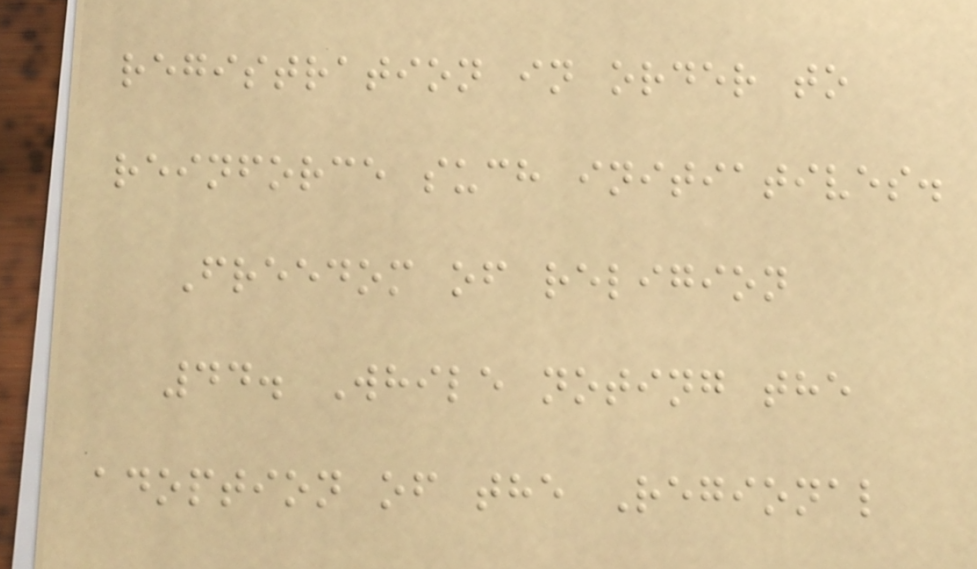registration in order to
reinforce such initiatives.
Freedom of religion
44. While noting the
adoption of the Regional
